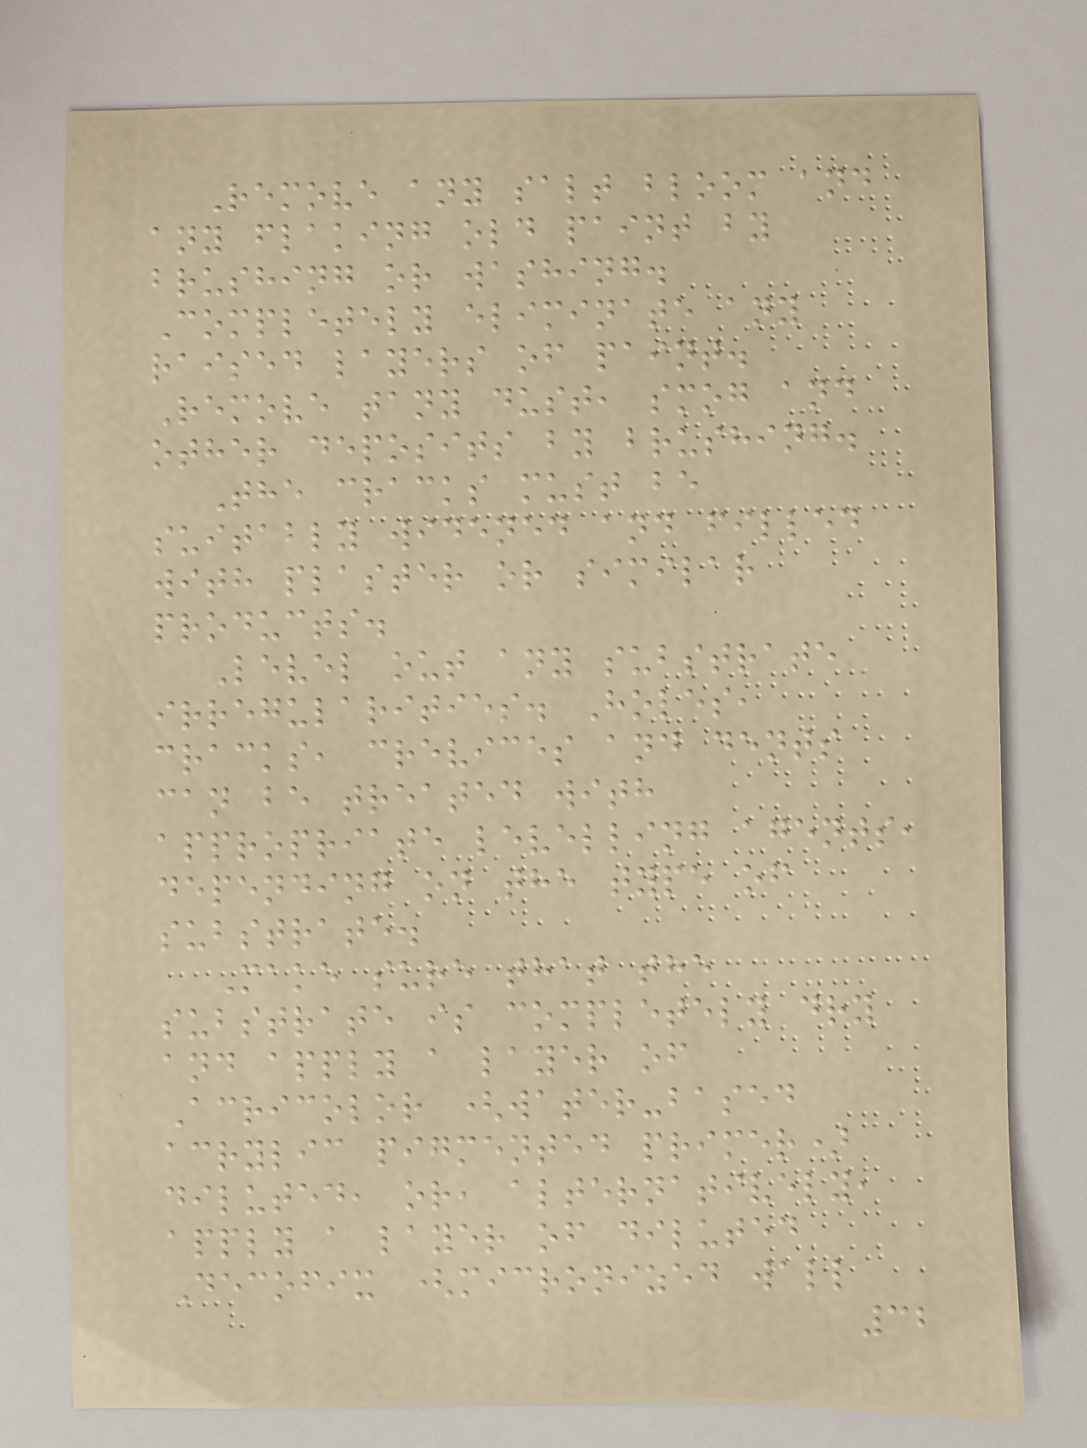Remove any salt bloom and
any flaking old paint by
brushing or washing.
Completely eliminate any
raised layers of paint.
Remove tany dust, smog and
other deposits by brushing.
The cracks must be
suitably widened and filled
with plaster or similar
products.
Level out any substrate
irregularities. Holes,
cracks, crevices and dents
can be treated with
appropriate levelling agents,
depending on the type of
substrate.
Make sure that the
substrate is completely dry
and apply a layer of
Acricolor (water-based
acrylic pigmented primer)
diluted, or, alternatively,
apply a layer of diluted
Decofix (micronized wall
32
